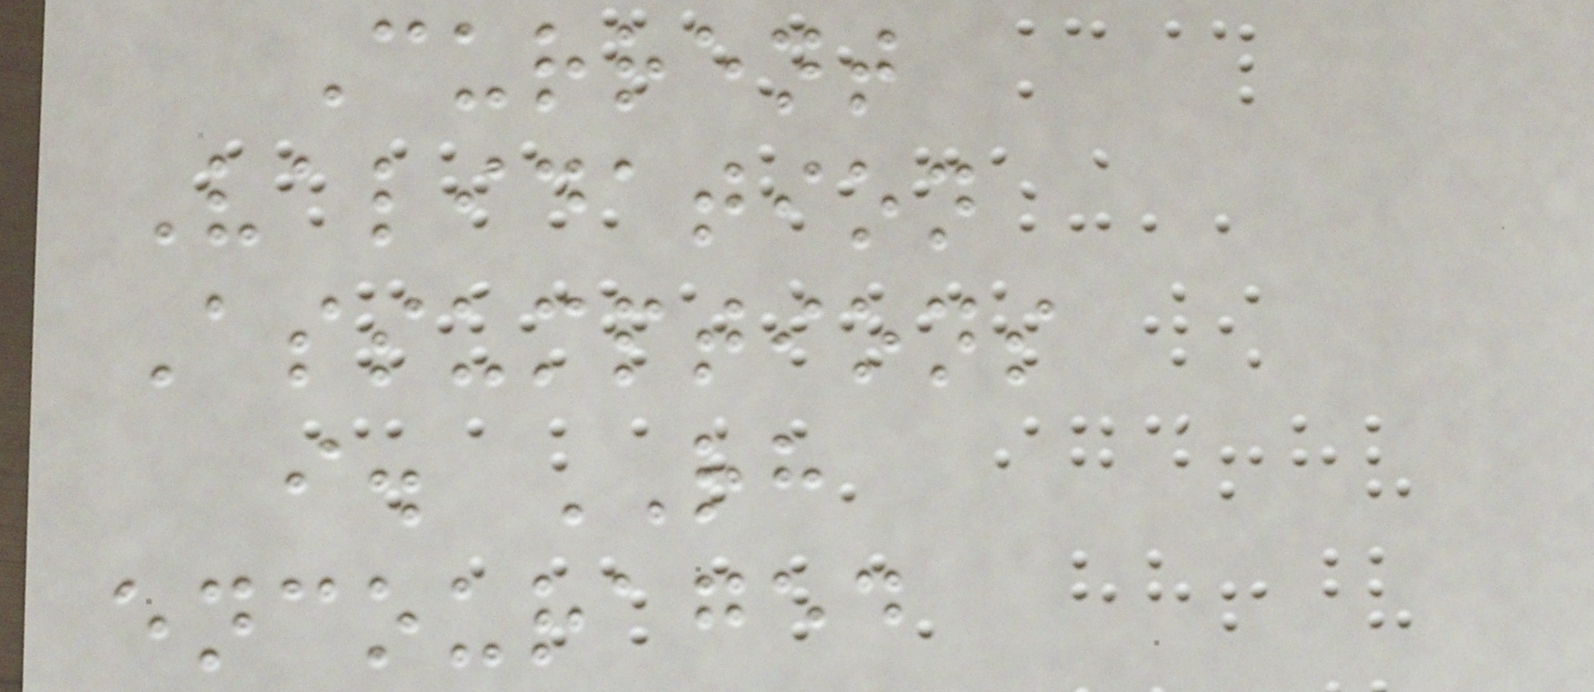Current
Validation
Assumptions
i. RH
encouraged
